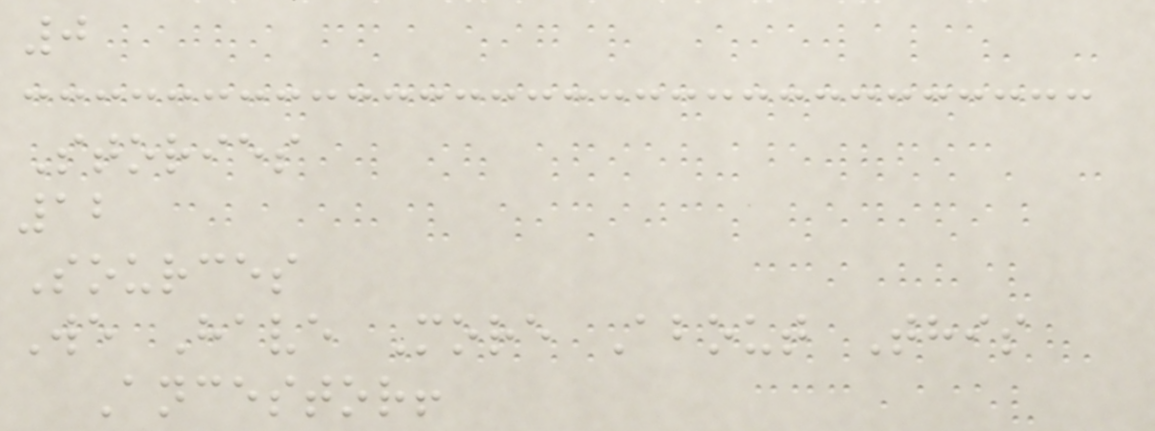0
Stories
12
Sources
We Have More About This
Ancestor!
